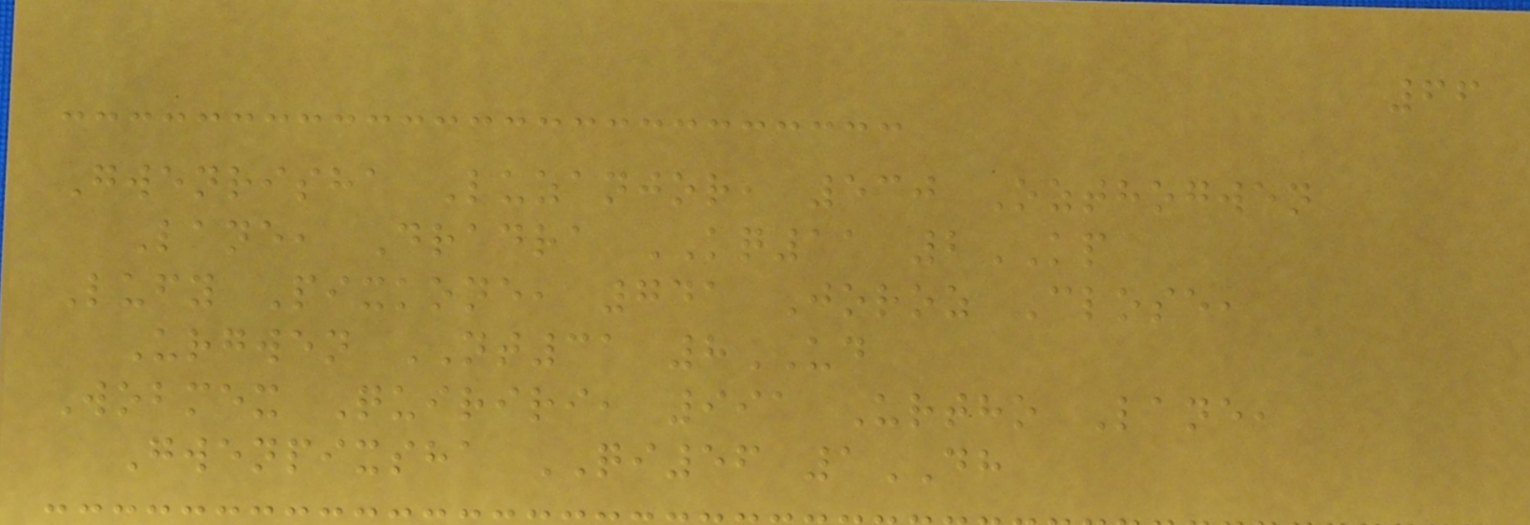66
Gwenrisha Luzanjor, 530 Ozthogwen
Lane, Dradra KQ11 2KP
Lufy Pixkone, 741 Joroz Close,
Urgwen NT31 8UD
Wobmex Quiriri, 991 Urtho Lane,
Gwenpixsha QI56 1DH
